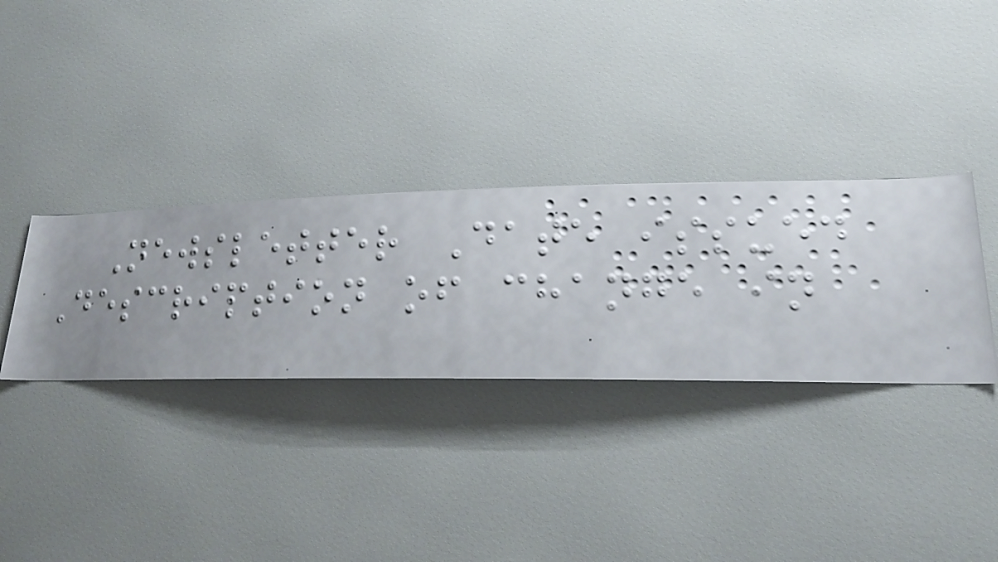Newsletter Date issued
Description of change in
